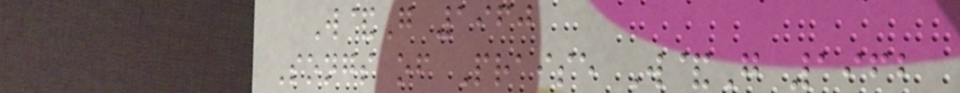W&G 1960
Songs of Praise W&G 1962
